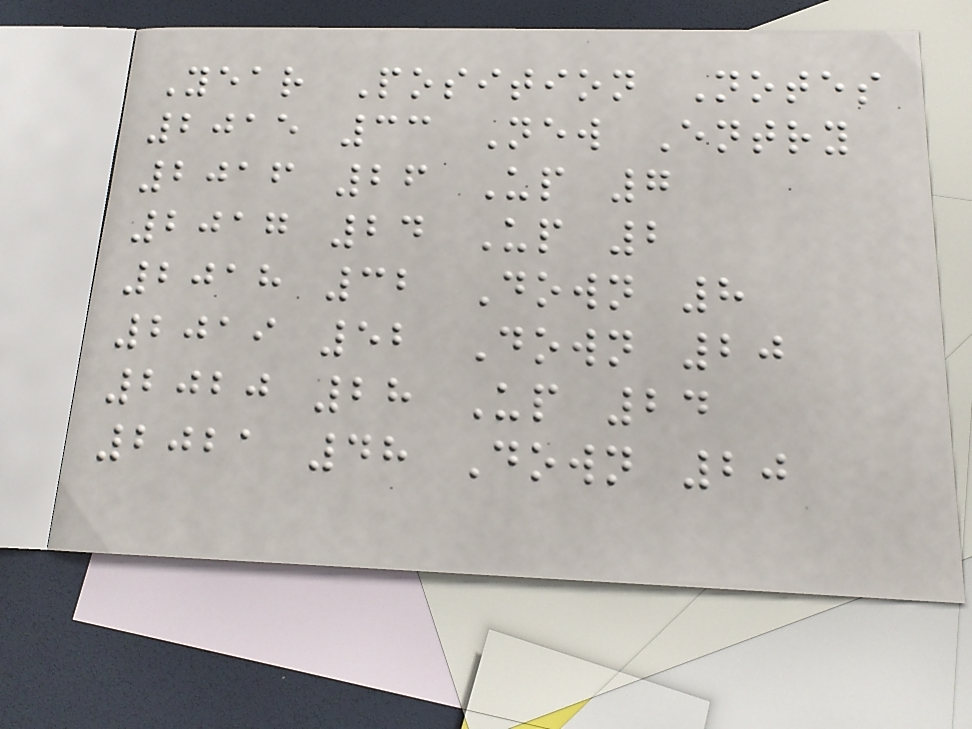Year Position Notes
2015 33 New Entry
2016 26 Up 7
2017 24 Up 2
2018 32 Down 8
2019 52 Down 20
2020 28 Up 24
2021 48 Down 20
